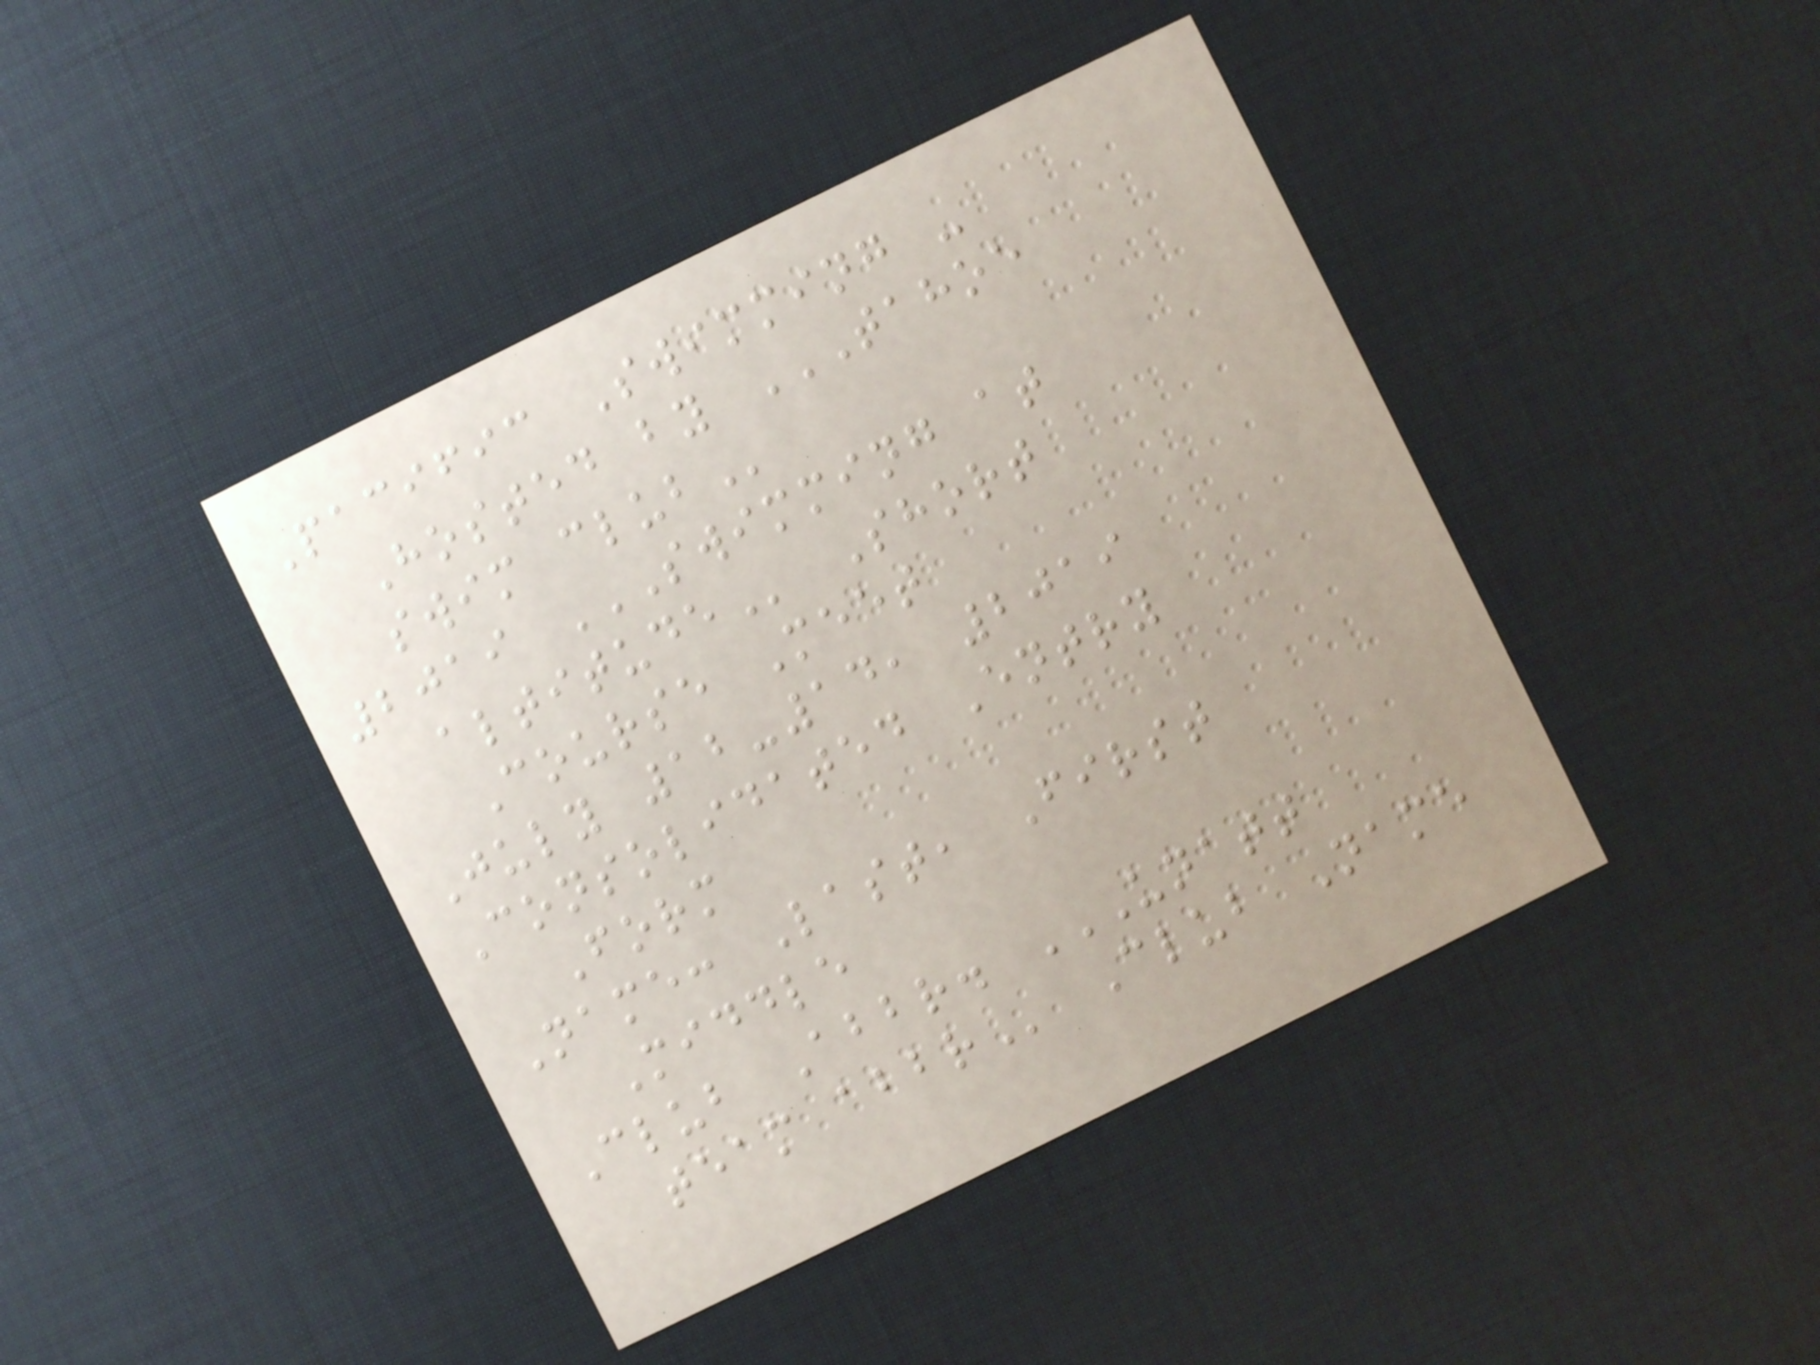Pacific Swimming -
Hosted by TAHOE
SWIM CLUB
2019 SWIMMING AT
ALTITUDE Short
Course Meet
July 12-14, 2019
Consolidated Entry
Form
Name: Last, First
Middle
Club Abbr. UNATT
TEAM ABBR Club Name
